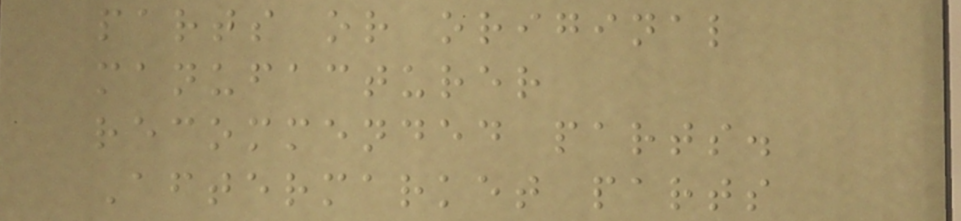parts or original
manufacturer
recommended parts.
Aftermarket parts
